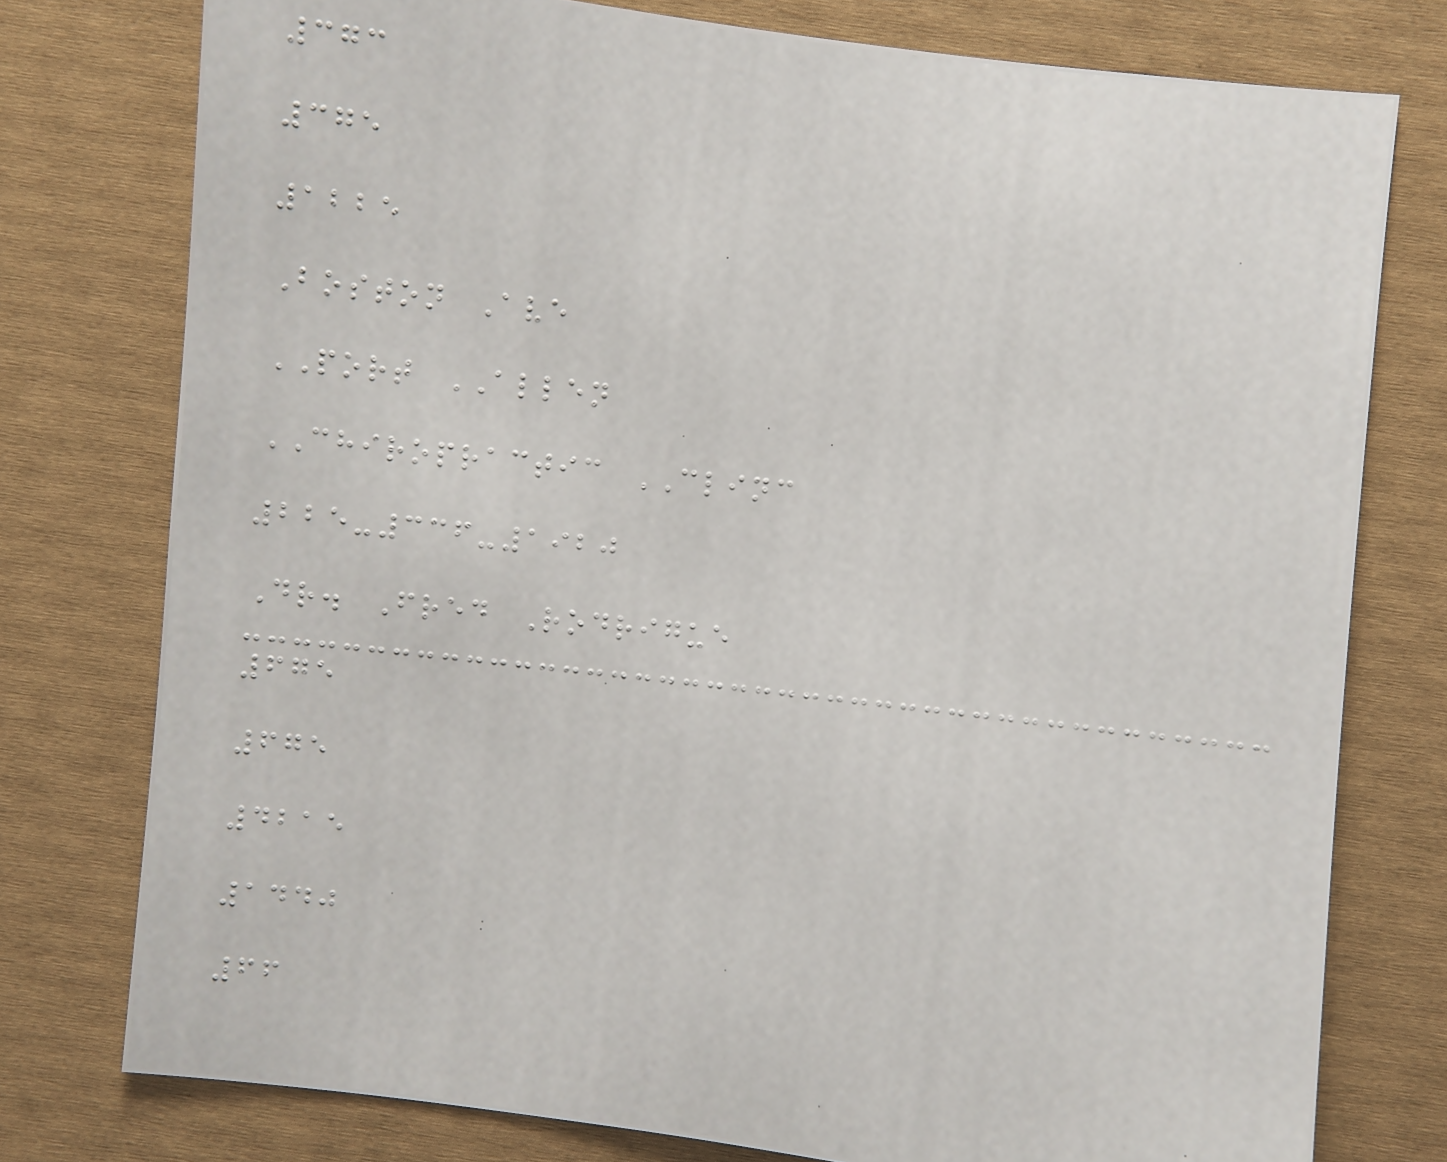373
375
1225
Boston Ave
PORT ALLEN
CHIROPRACTIC CLINC
225-336-1920
Dr. Fred Rodrigue
675
675
4215
1440
66
